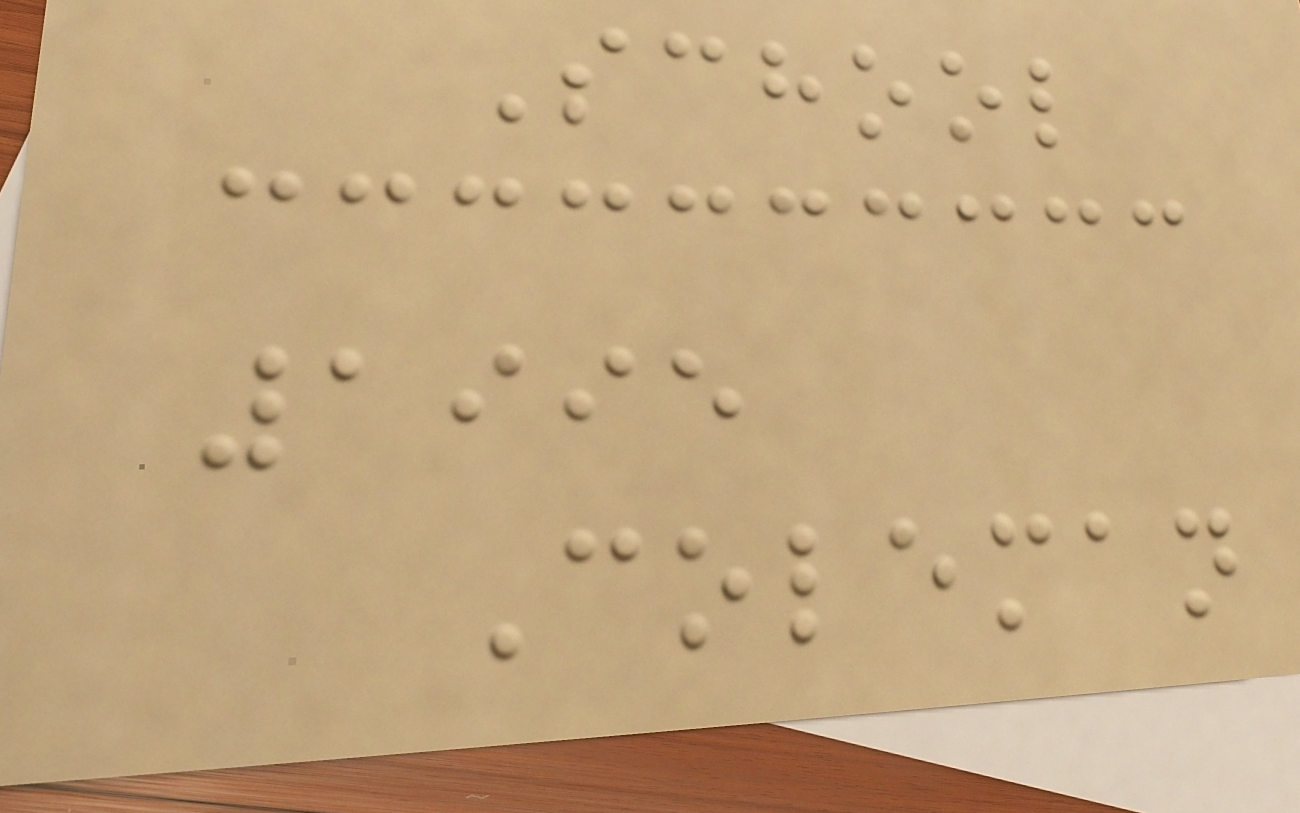School
1995
Coleman
